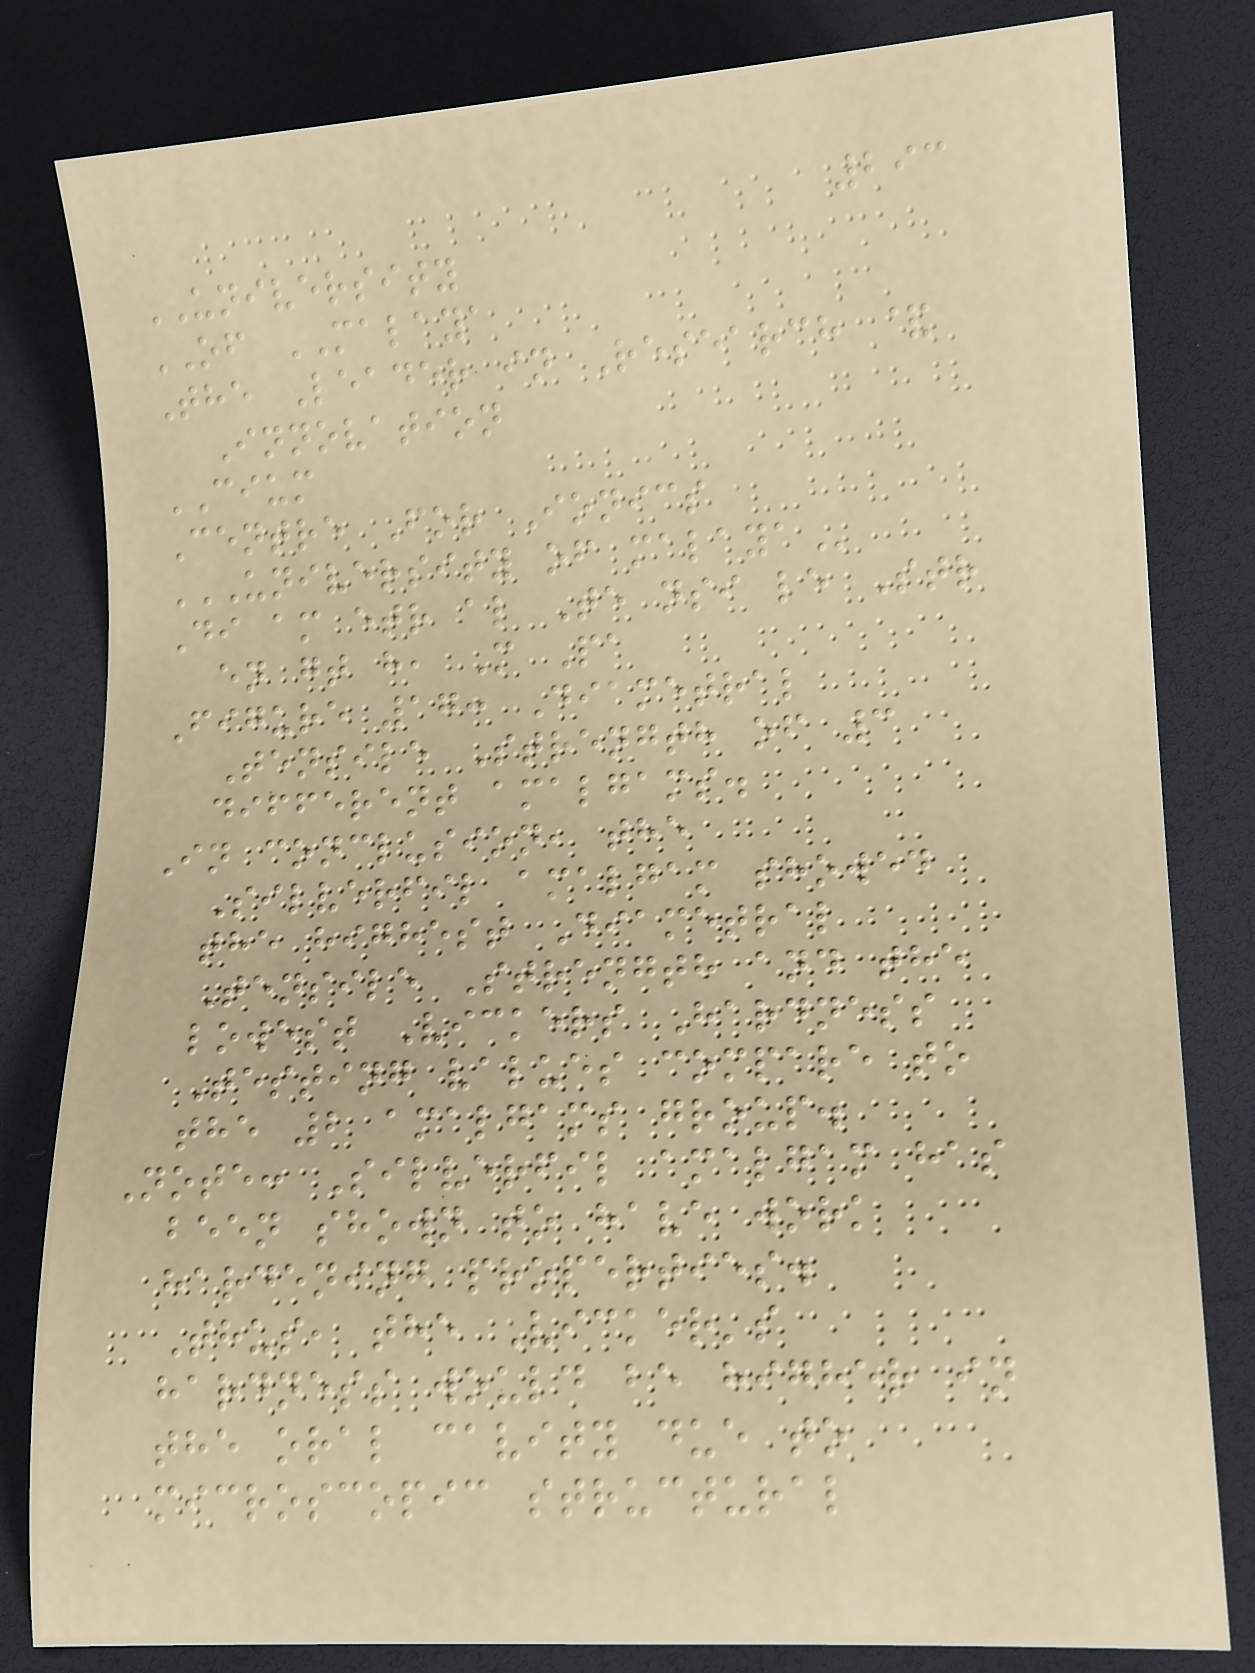293
UNIVERSITY
OF MALAYA
The Leader in Research &
Innovation
CIUM
Centre For Ionics
UNIVERSITY OF MALAYA
Di am etr al Te nsi le Str
en gt h, M Pa
Figure 17: Diametral
Tensile Strength of 3
different amalgams.
In conclusion, the
Silverfil amalgam showed
the highest Diametral
Tensile Strength and the
lowest Vickers Hardness
Testing values compare to
the 2 amalgams group.
Note: Silverfil amalgam has
been shown to have work
hardening properties.
Thus, the Vicker's
hardness would be higher in
the oral cavity due to
microscopic structural
